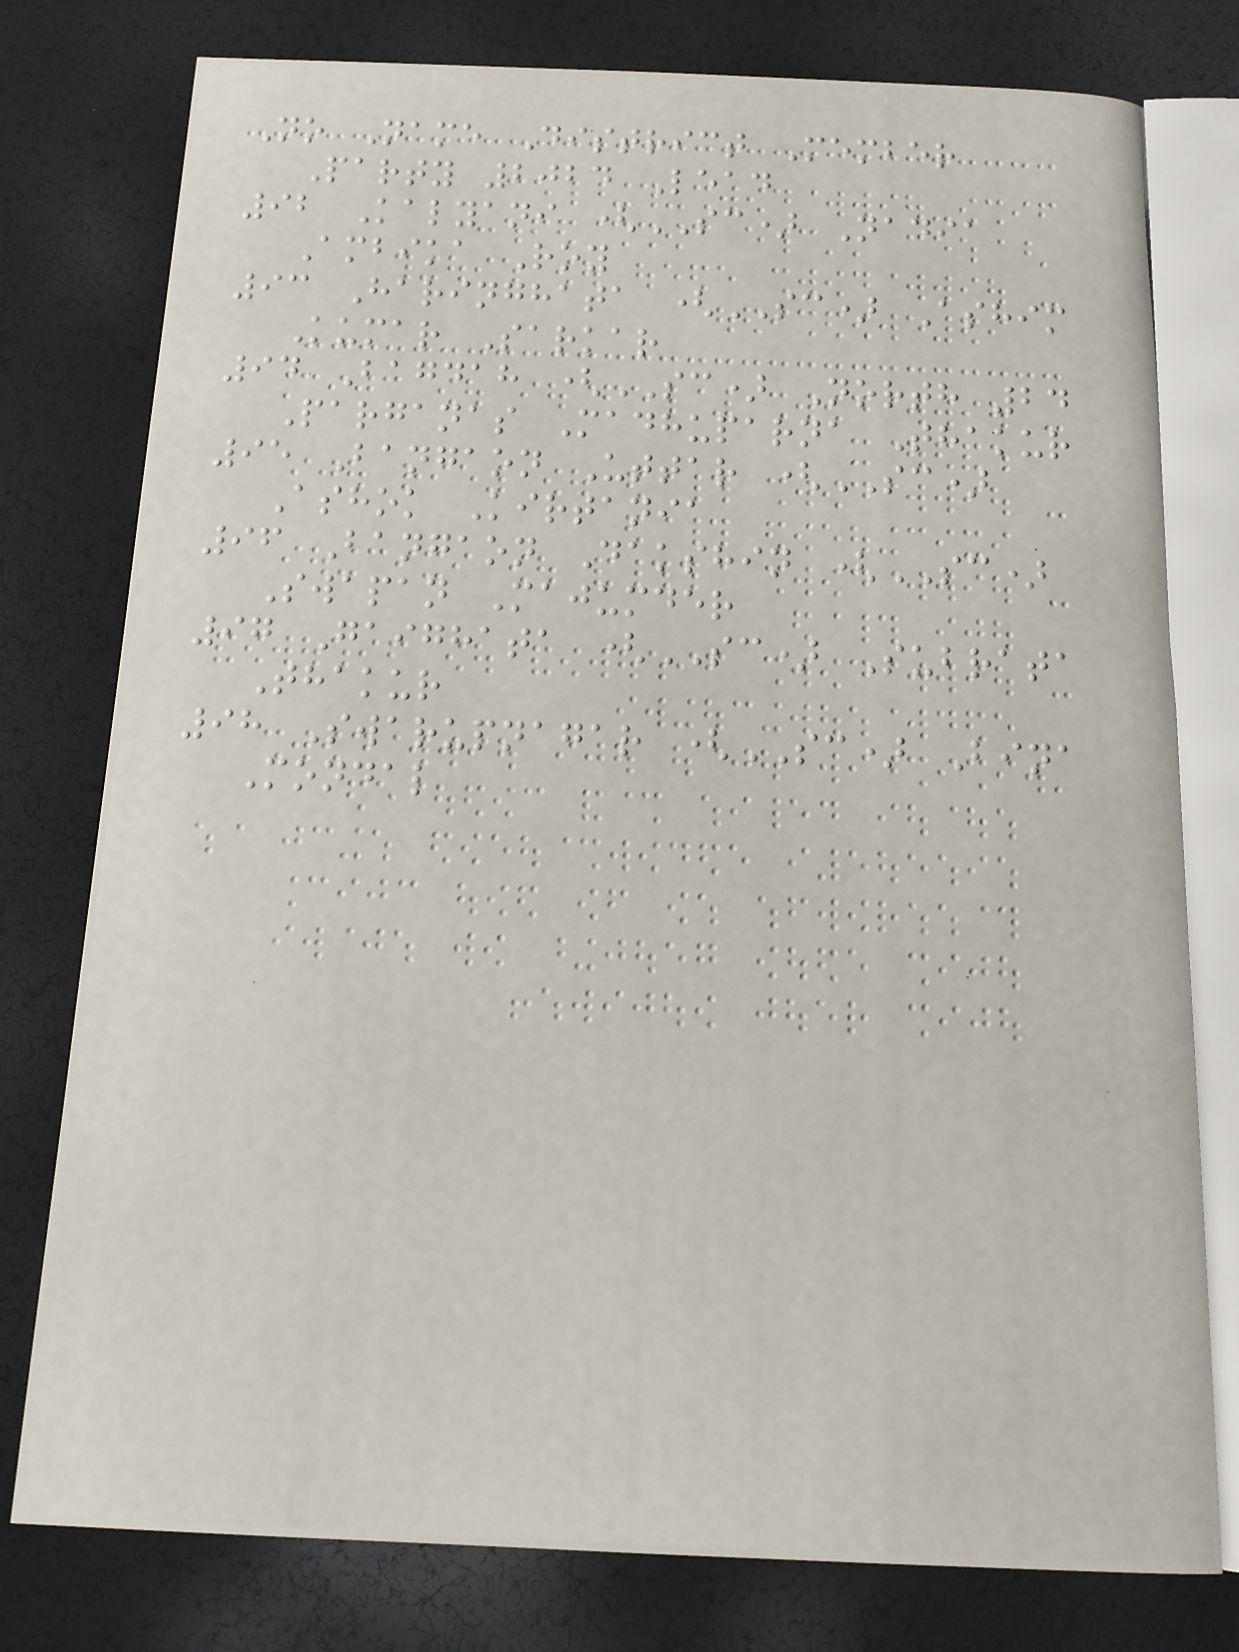No Name District Member
Party 2024 Lead
92 Kalyani (SC) Nadia
Ambika Roy
93 Haringhata (SC) Ashim
Kumar Sarkar
94 Bagdah (SC) North 24
Parganas Madhuparna Thakur
95 Bangaon Uttar (SC)
Ashok Kirtania
96 Bangaon Dakshin (SC)
Swapan Majumder
97 Gaighata (SC) Subrata
Thakur
98 Swarupnagar (SC) Bina
Mondal
